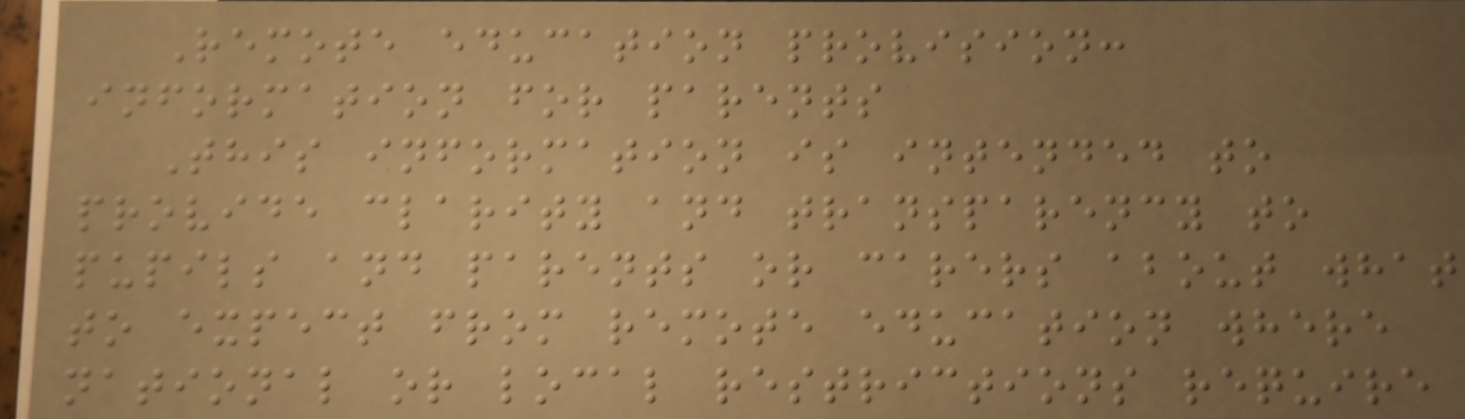Remote education provision:
information for parents
This information is intended to
provide clarity and transparency to
pupils and parents or carers about what
to expect from remote education where
national or local restrictions require
